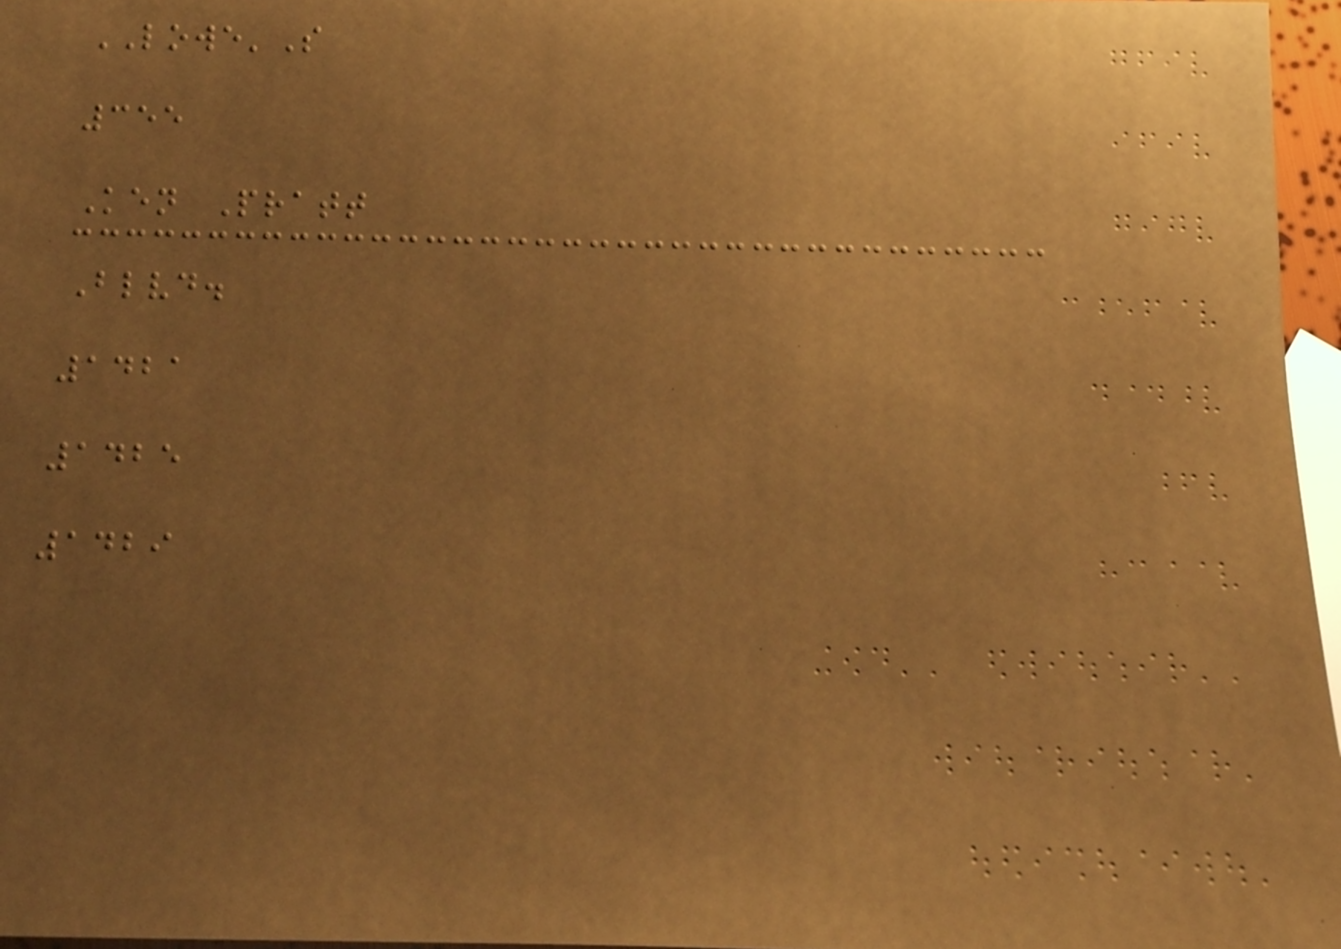LOWE'S
355
Ken Pratt
Blvd.
1421
1425
1429
